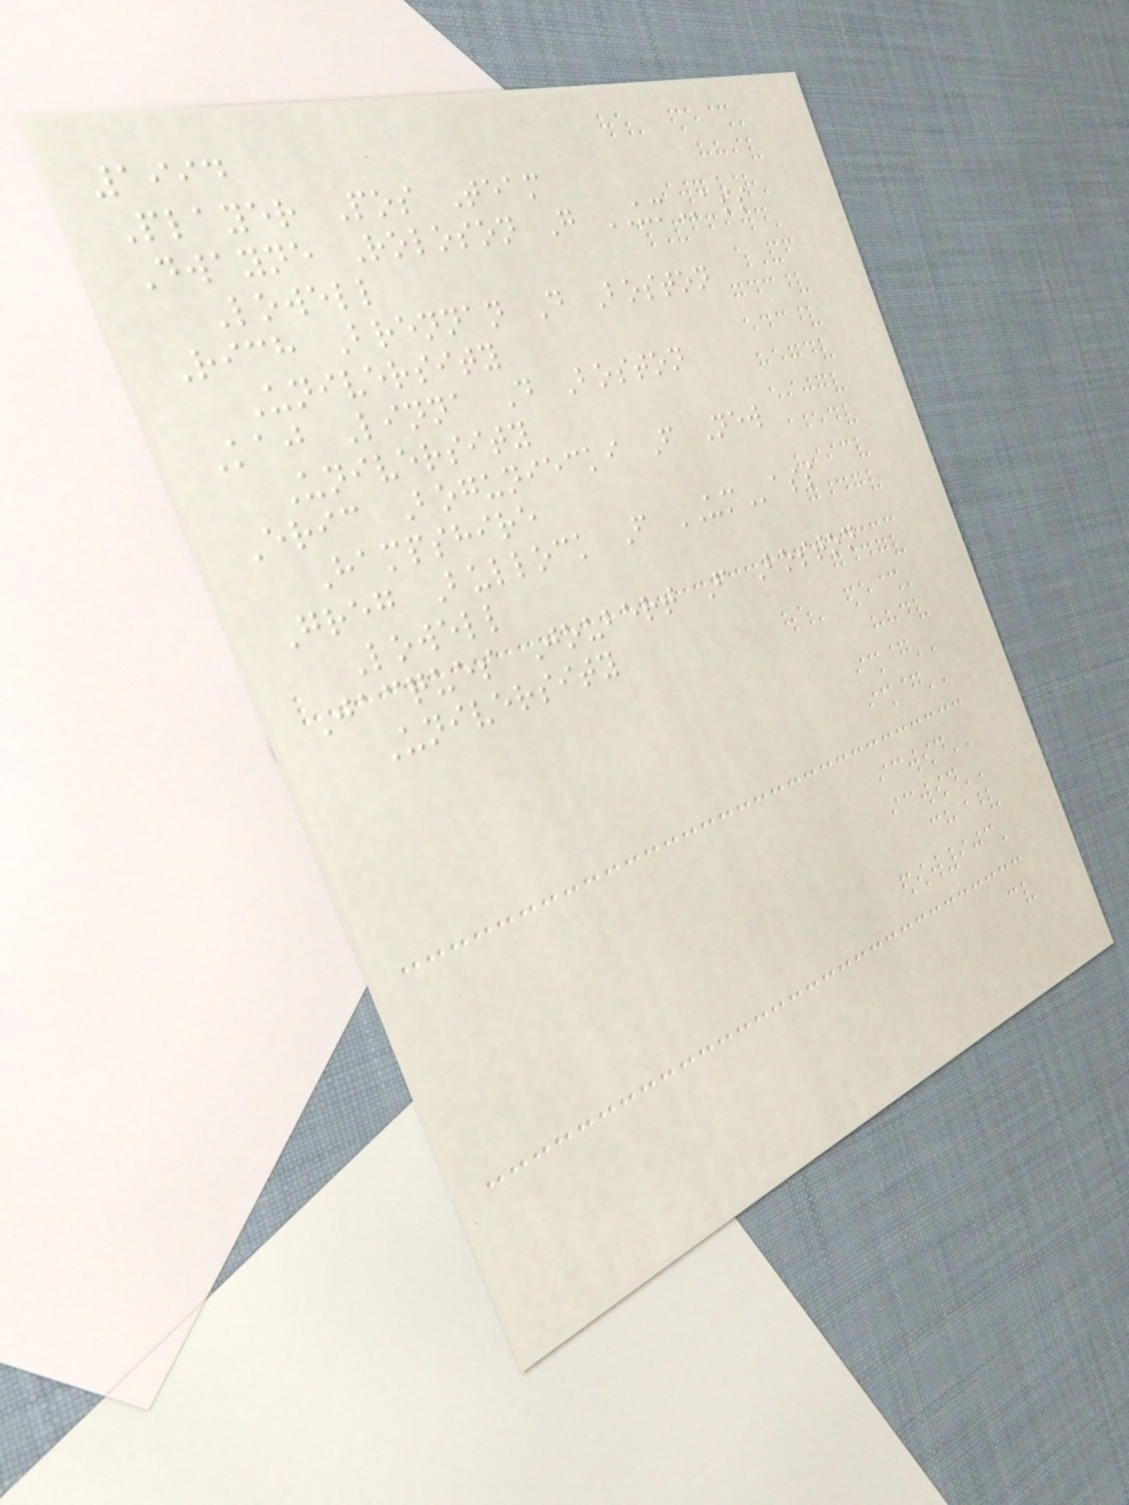1994
Player Pos Team
Dwayne Roloson G UMass
Lowell
Rich Brennan D Boston
University
Kaj Linna D Boston
University
Eric Boguniecki F New
Hampshire
Greg Bullock F UMass
Lowell
Jacques Joubert F Boston
University
